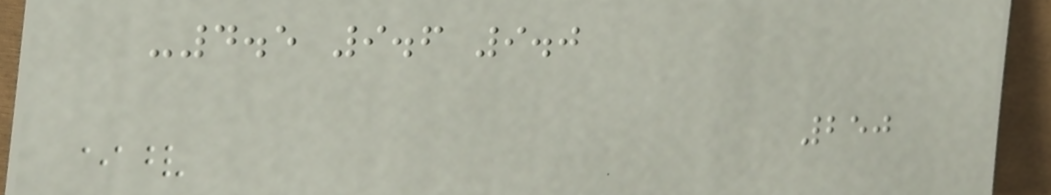-4.5 9.6 9.0
250
